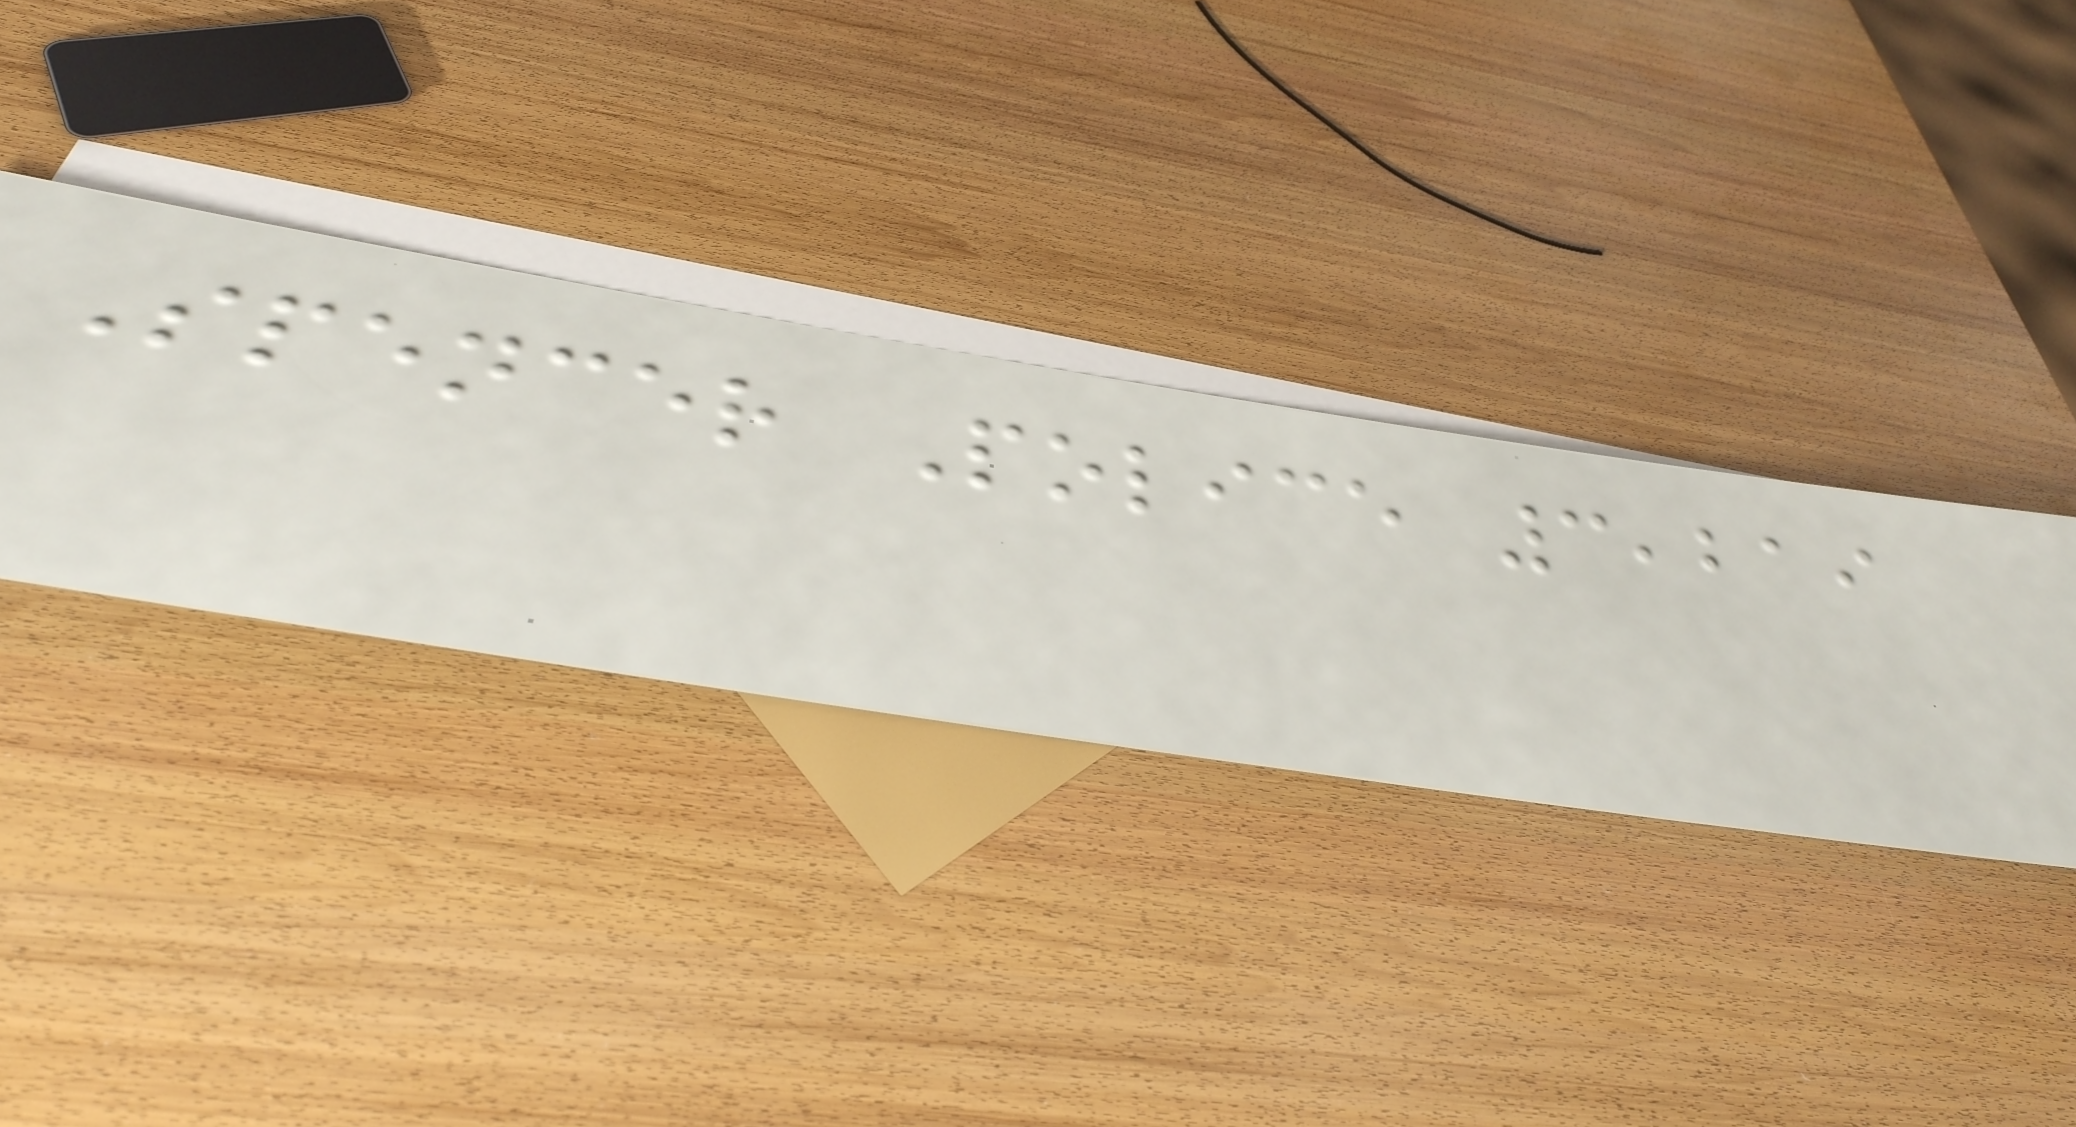Spencer Police 3,219
